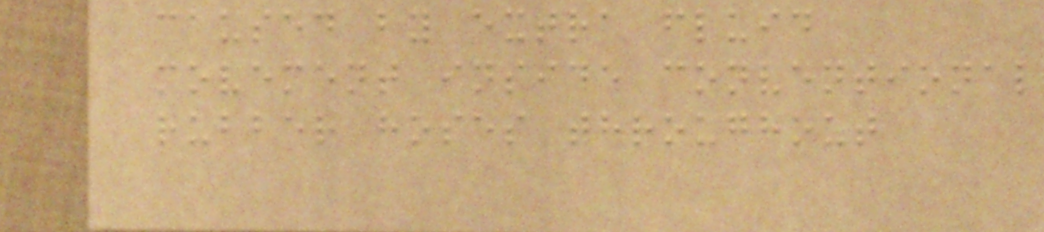caused by extra fluid
movement inside conventional
rubber hoses throughout
